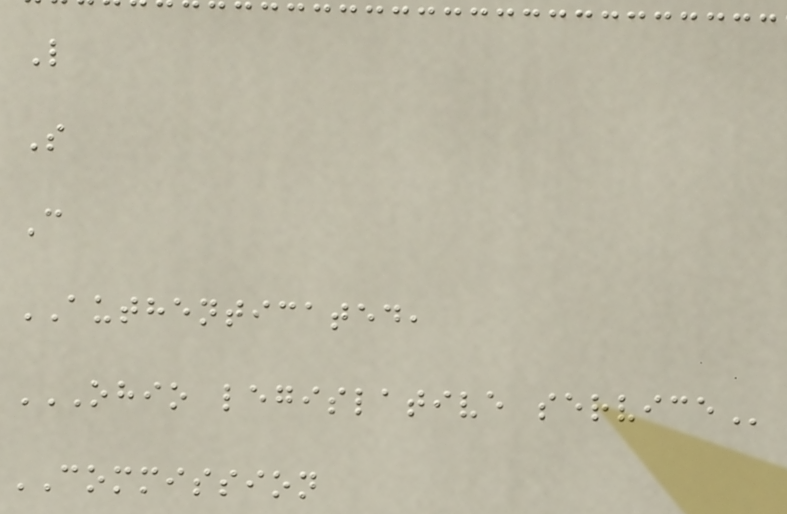L
S
C
AUTHENTICATED,
OHIO LEGISLATIVE SERVICE
COMMISSION
